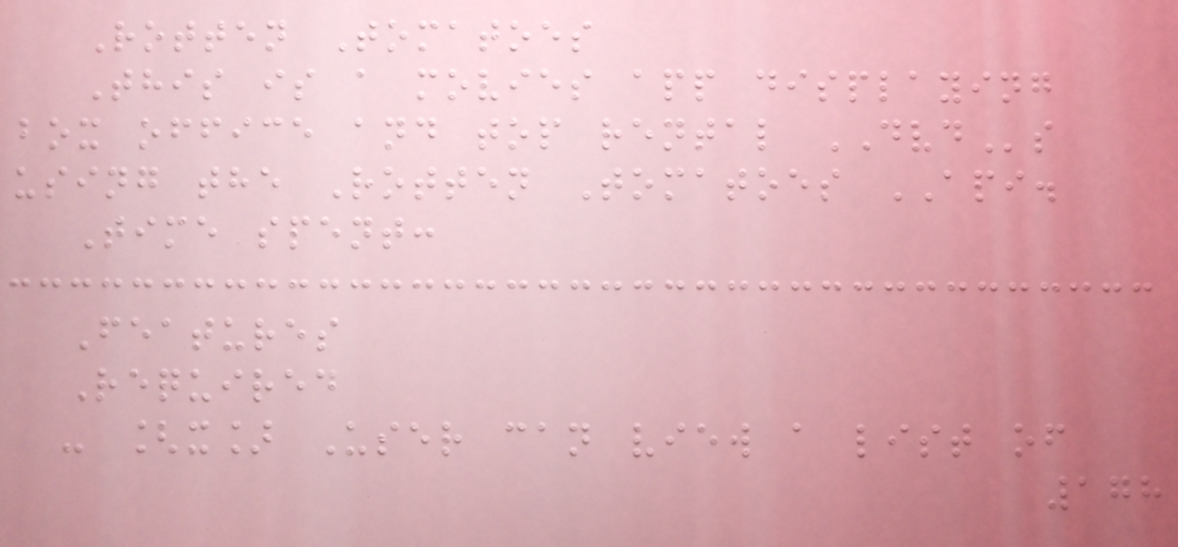Rotten Tomatoes
This is a movies app displaying
box office and top rental DVDs
using the Rotten Tomatoes API.
Time spent:
Features
Required
- [x] User can view a list of
178
